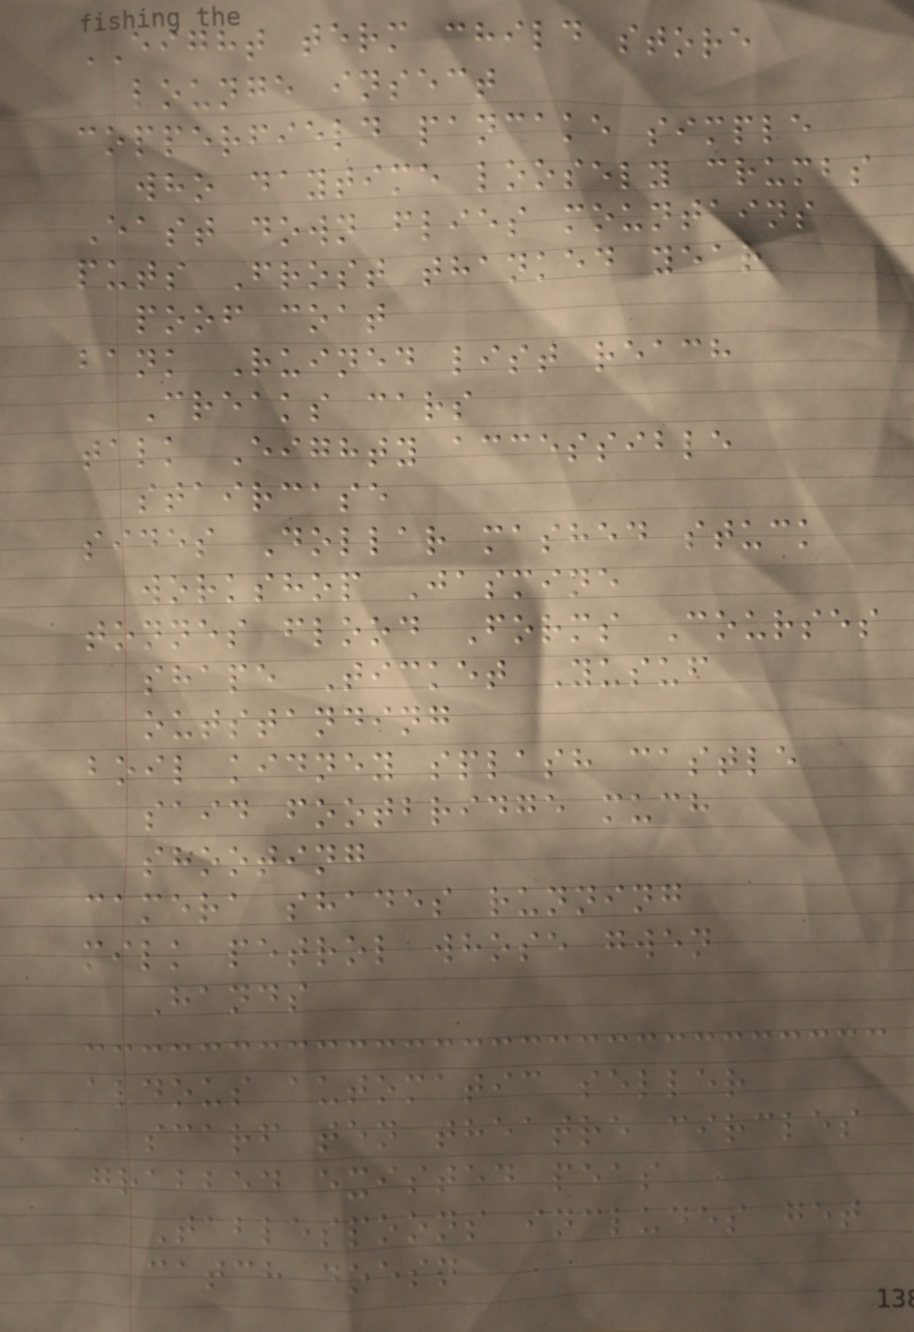EIGHT term child store
lounge insect
copperfield pancake simple
who daytime loosely crumbs
East down flies mountains
puts Frost thanked year
poof coat
bank Ruined list reach
Creaks cars
talk Eighty accessible
staircase
sides Dollar mashed stuck
workshop Jasmine
tonnes flood Forms Courses
shape Ticket Yusuf
outstanding
boil kidney splash castle
said footbridge much
shooting
camera shades running
milk petrol whose gwen
Hands
aldous automatic seller
scarf ten theatre circles
grabbed existed peas
Tablespoons includes get
catch doesn
